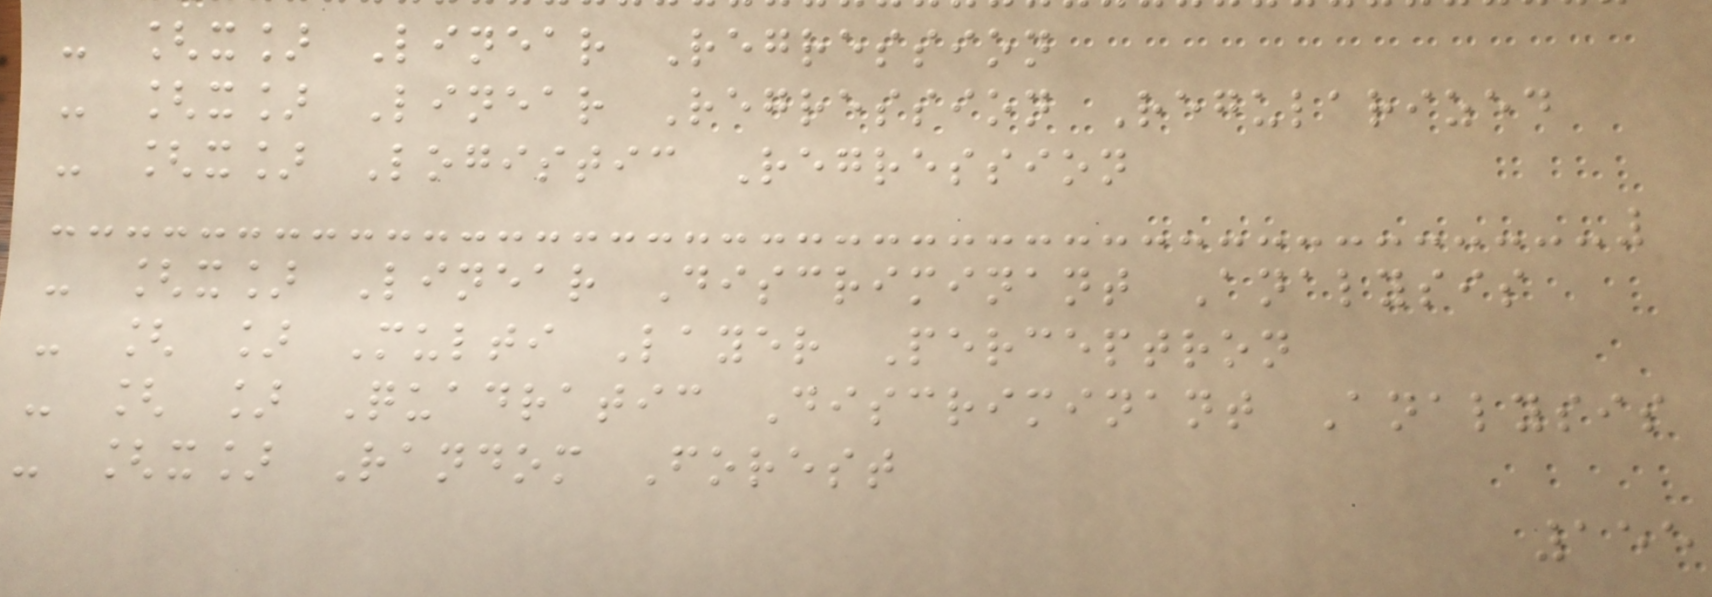- [x] Linear Regression
- [x] Linear Regression Regularized
- [x] Logistic Regression
- [x] Linear Discriminant Analysis
- [ ] Multi Layer Perceptron
- [ ] Quadratic Discriminant Analysis
- [x] Random Forest
155
